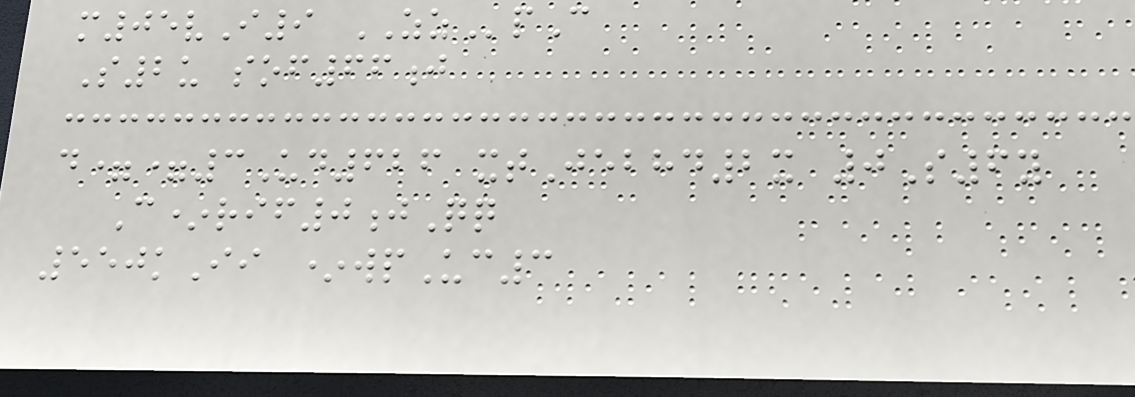m05vI9 ZZpC
S2u sof66j
d==3Ud626 xtJebhd2x 0S6y
C*rif0jQq
550kIi *wpUc3
